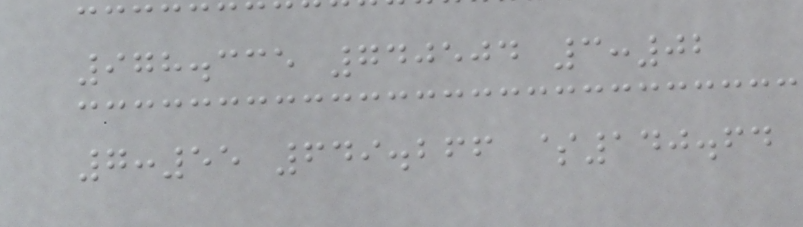978.335 740504 3:02
7:55 649.266 $140.64
